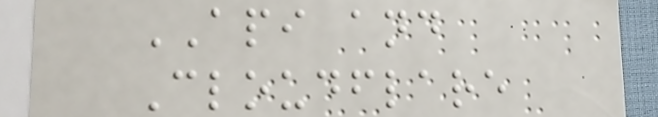API and
Cloudflare
